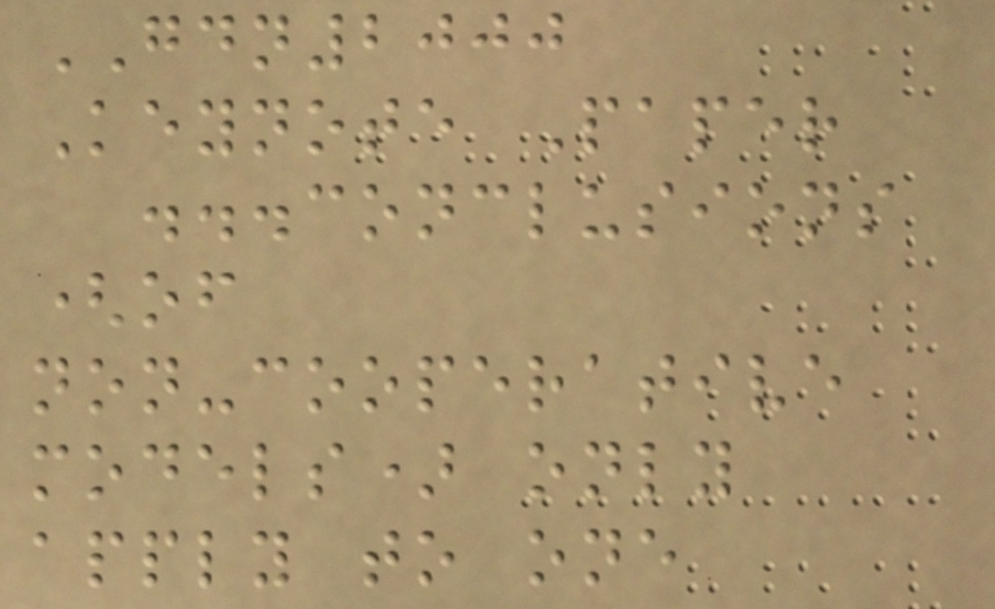GDN2000
Keynote Paper
...conclusions
(of
non-cooperative
models) only
apply to one
